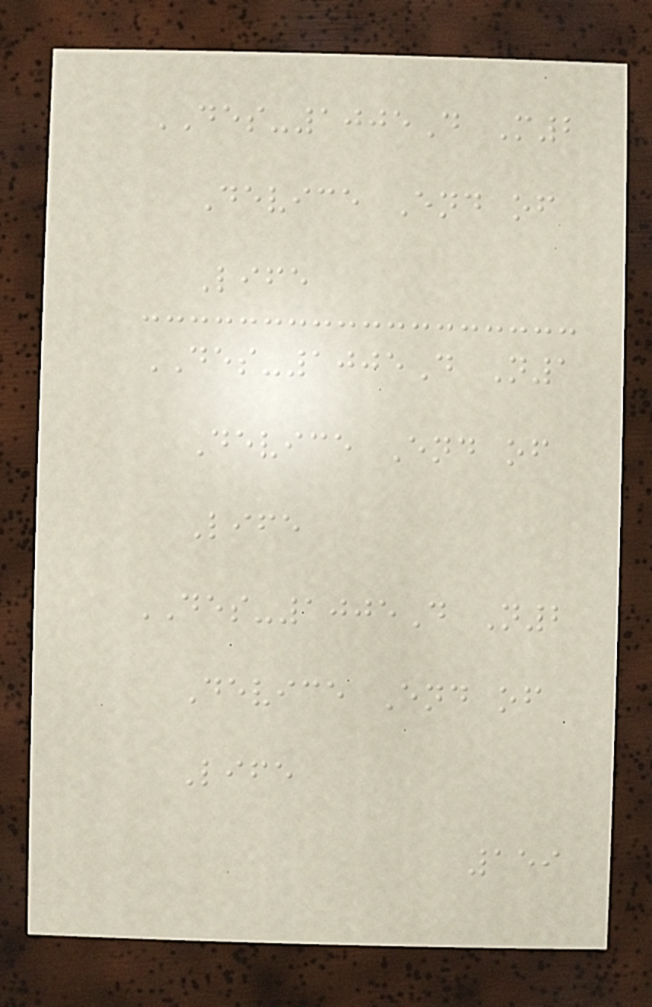DES-1005D M2
Device End of
Life
DES-1005D N1
Device End of
Life
DES-1005D N2
Device End of
Life
159
